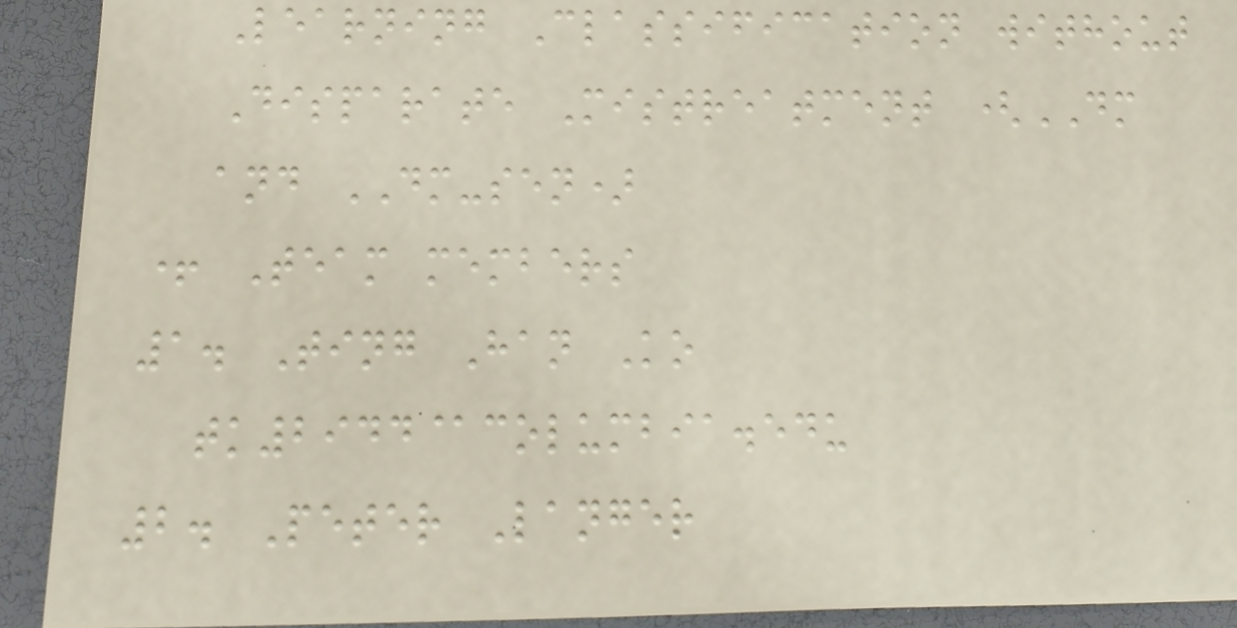Learning Classification without
Disparate Mistreatment (DM
and DM-sen)
+ Team members
1. Ting Han Ko
tk2944@columbia.edu
2. Peter Langer
